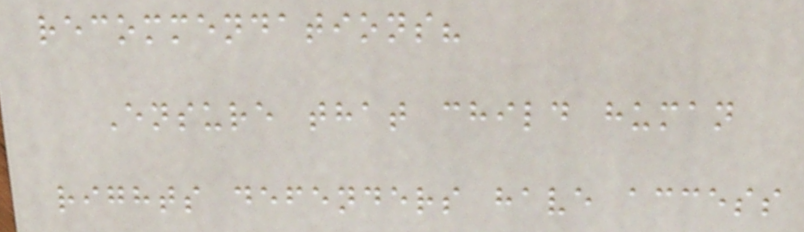recommendations?
Ensure that child human
rights defenders have access
